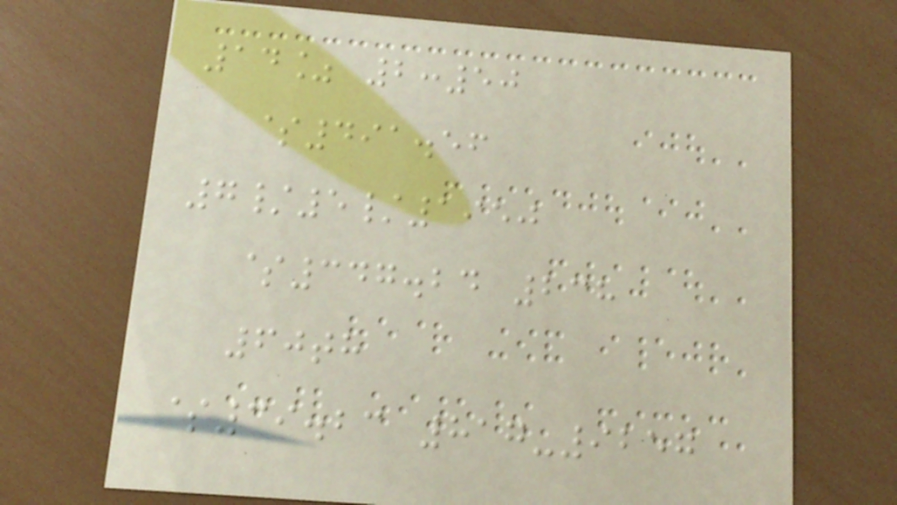14% 2:50
$491.56
7/5/1950
$347.24 238
60th
$39.23 817-9257
